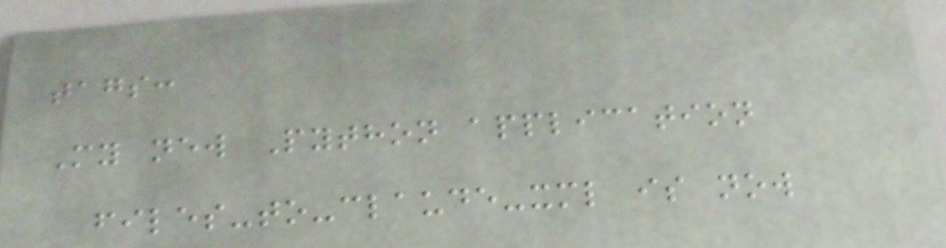tags:
My new Python application
files-to-claude-xml is now
